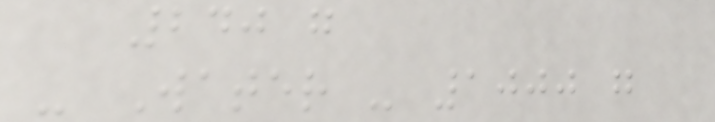240 g
- Water - 1000 g
